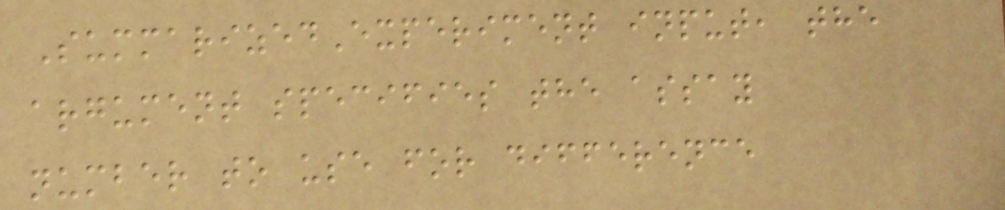SummarizedExperiment input, the
argument specifies the assay
number to use for difference
